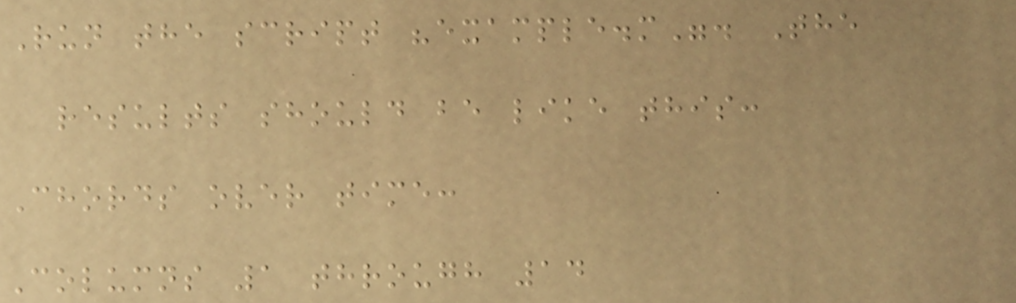Run the script "example.m". The
results should be like this:
Chords over time:
Columns 1 through 14
